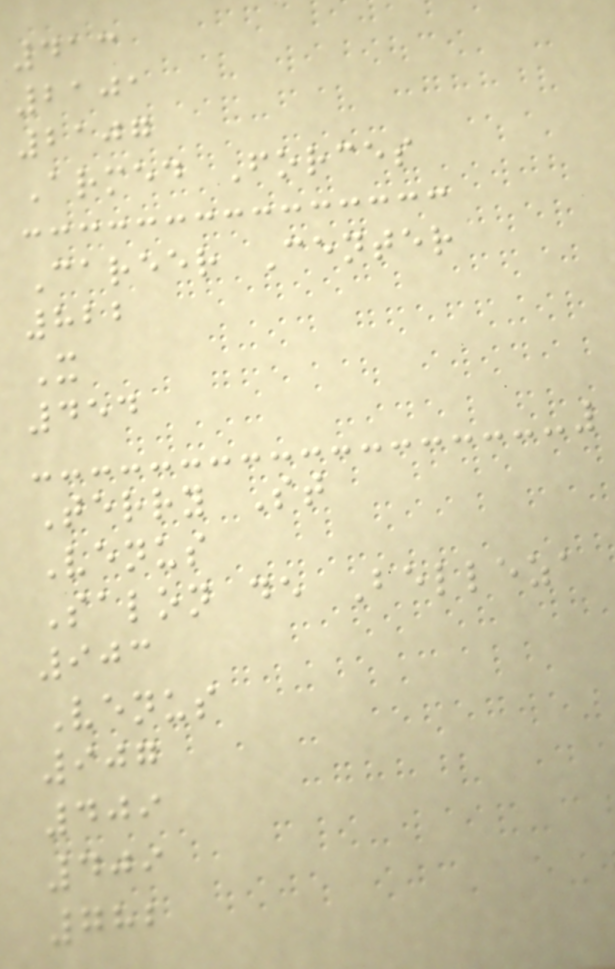413
2101
2107
Armed Forces
Career Center
822
X
454
Terry St
Venus
Salon de Belleza
903
Venus
907
409
409
782
